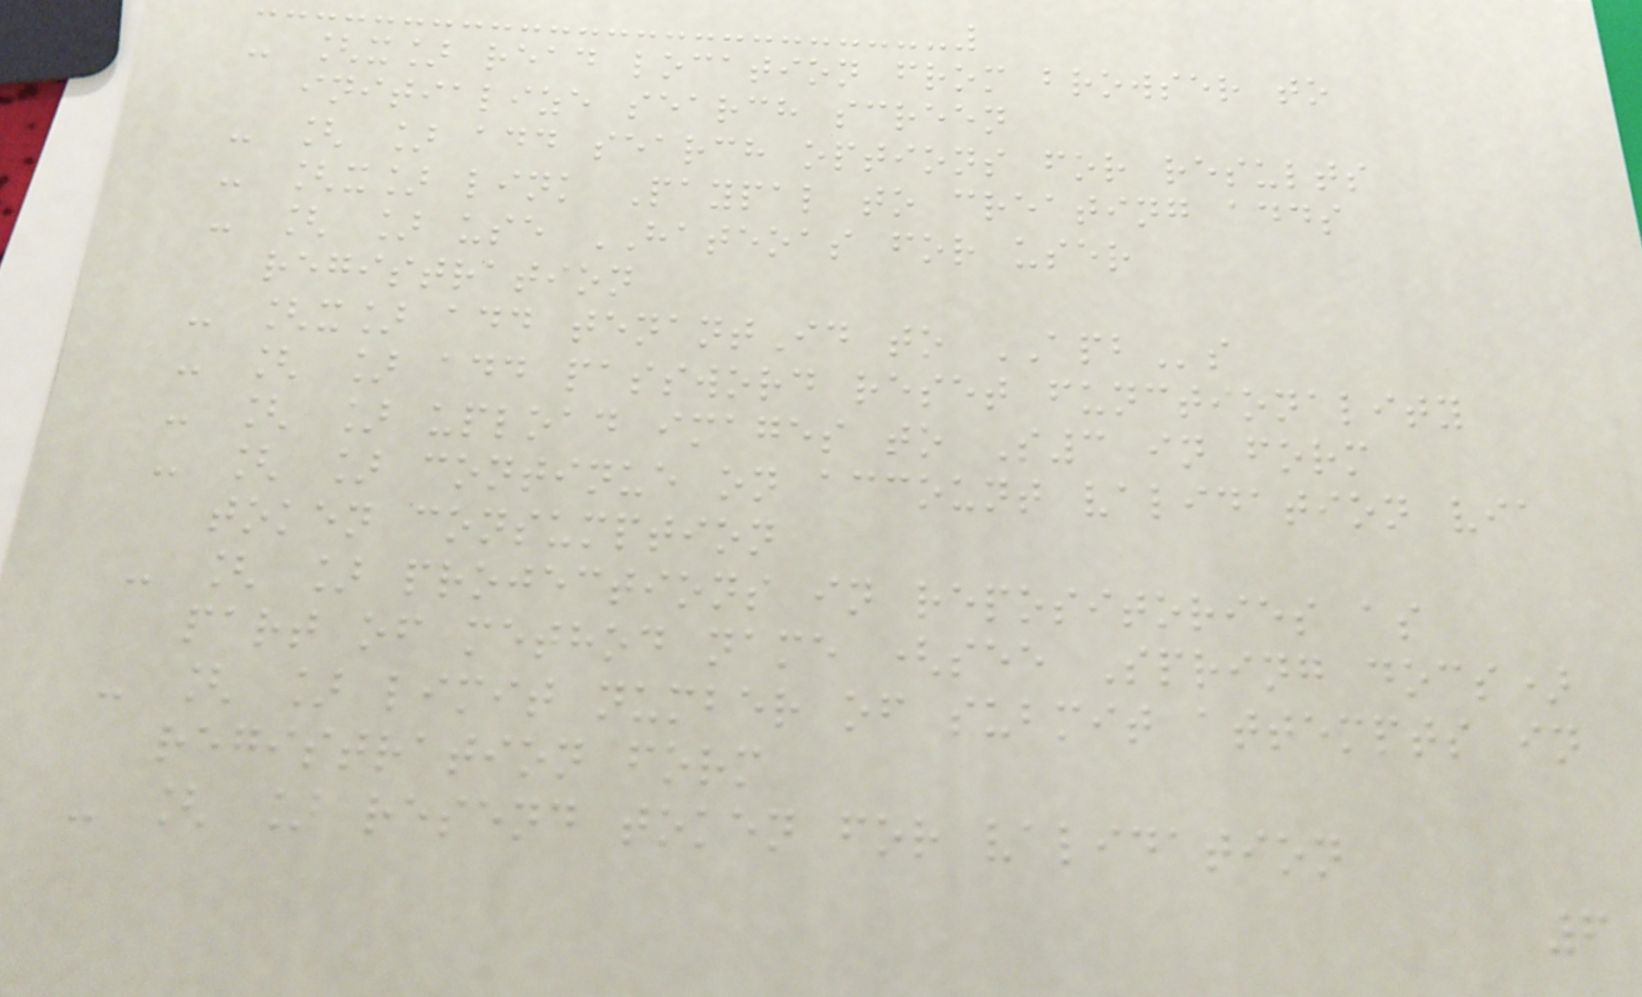- [x] read location from browser to
initialize search screen
- [ ] add search options for results
- [x] link Paypal to creating adds
- [ ] use HATEOAS for user
registration
- [x] add tenantId to APBs
- [ ] add password reset functionality
- [ ] upload images to S3 in form
- [ ] continue on account validation via
token consumption
- [ ] projections in repositories as
part of method name (see Spring docs)
- [ ] limit number of submit attempts in
registration form
- [ ] resend token for validation
6
